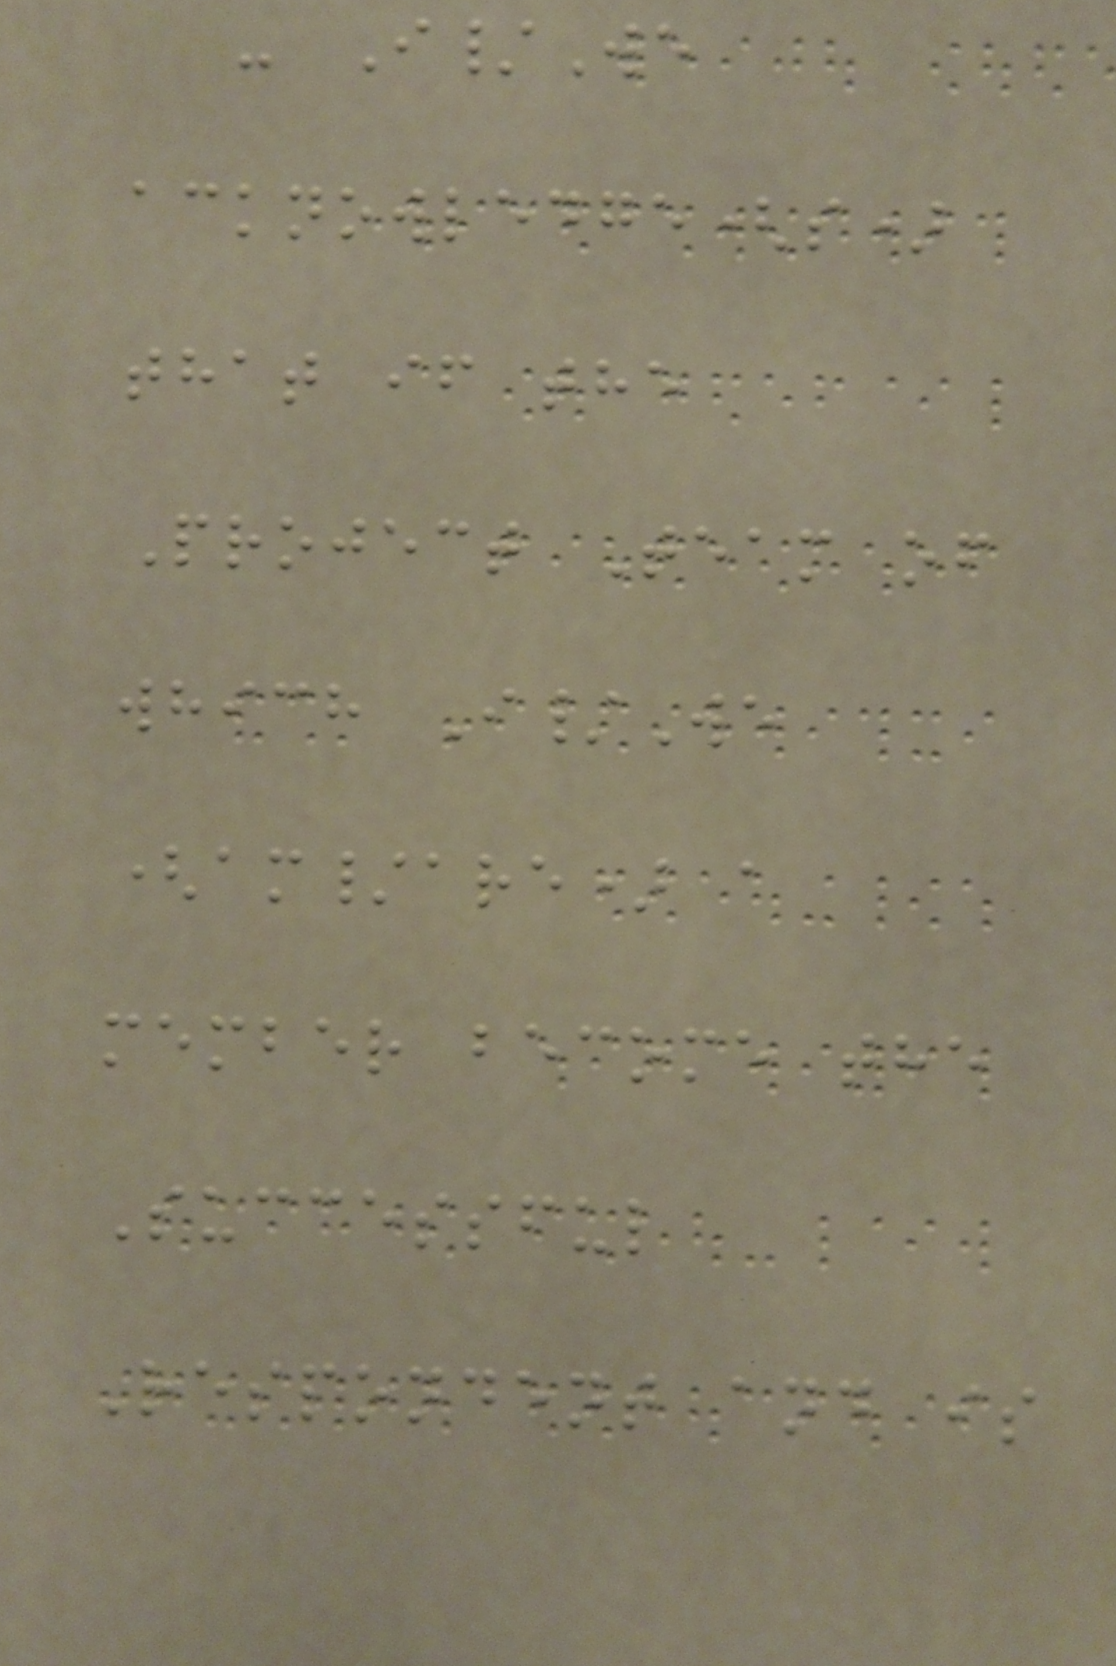- I/We
acknowledge(s)
that if the
Project Team of
which I/We
(am/are) a
member become the
Successful
Respondent and is
